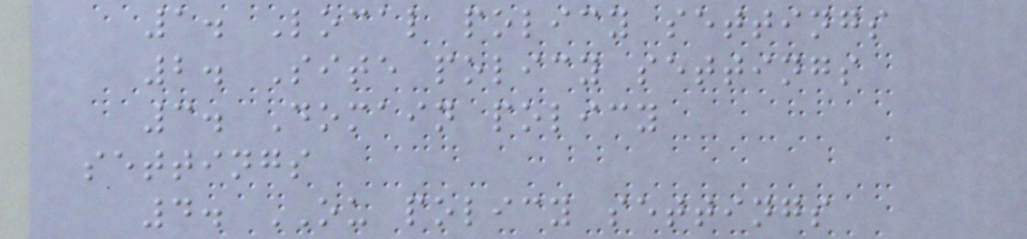1. Local policy settings
2. Site policy settings
3. Domain policy
settings
4. OU policy settings
